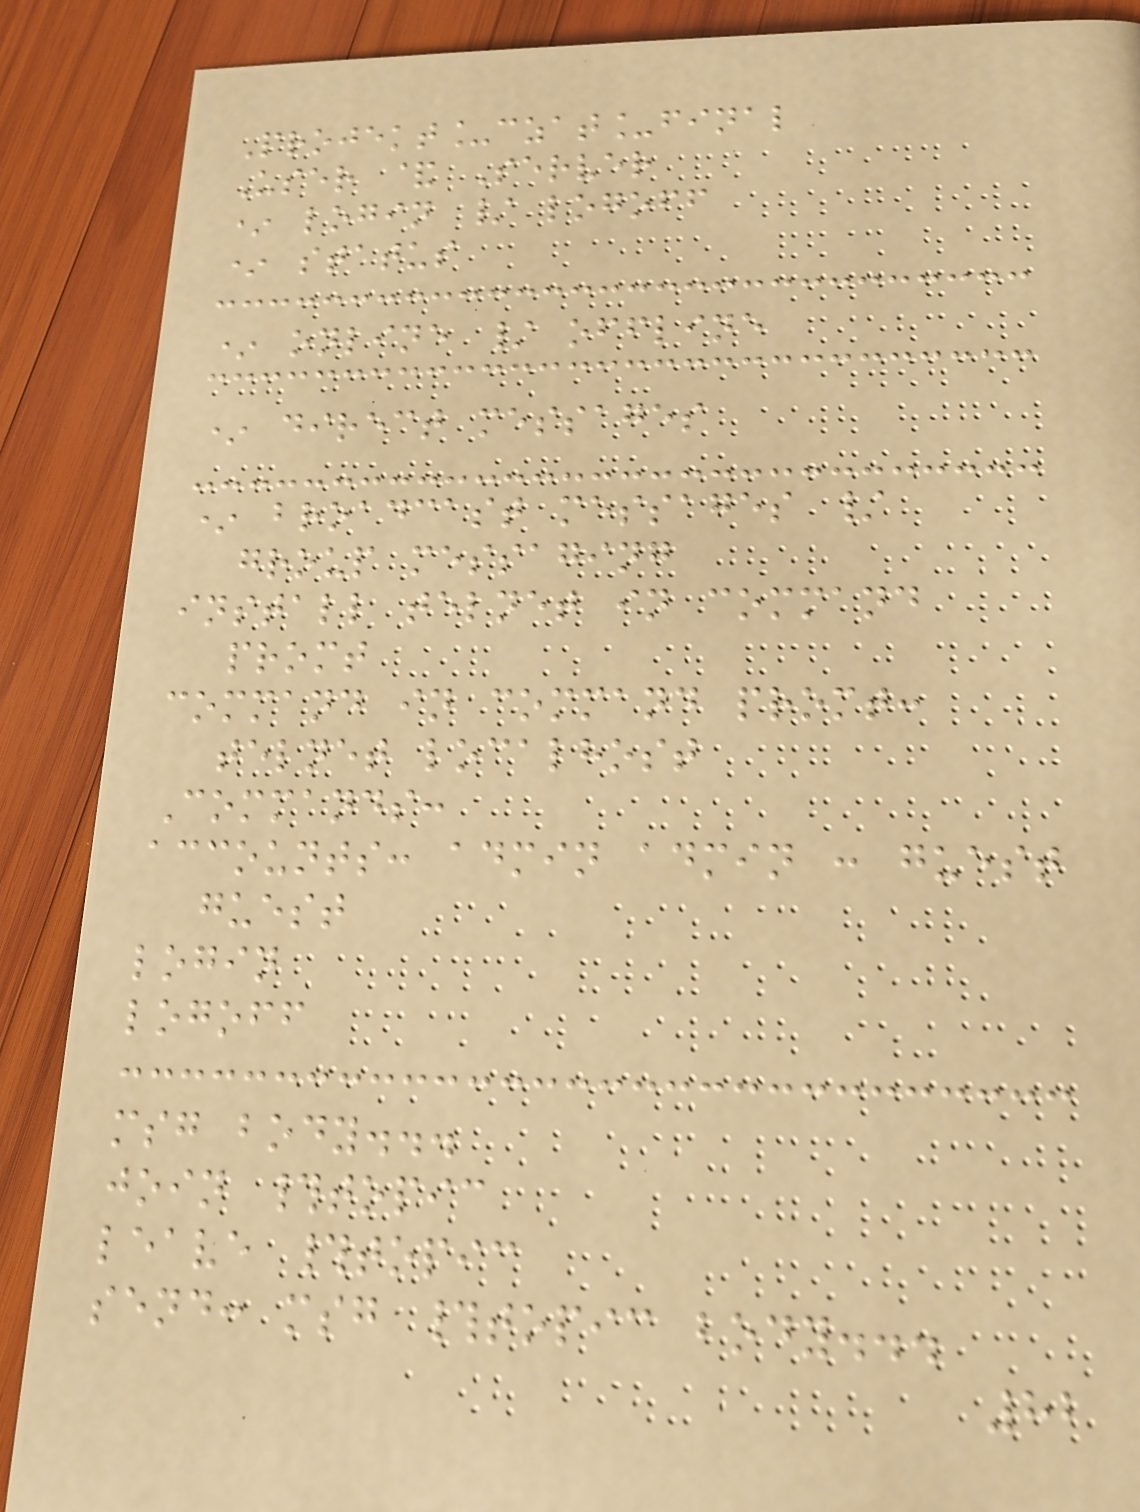Projekt_czat_final
User & Server
* login / logoff
* status
* online / offline
* direct messages
* broadcast messages /
group messaging
install telnet in command
promt
command in command promt:
telnet localhost
Commands:
accounts: admin admin : guest
guest
login
logoff
msg body...
join #topic
leave #topic
send: msg #topic body...
82
